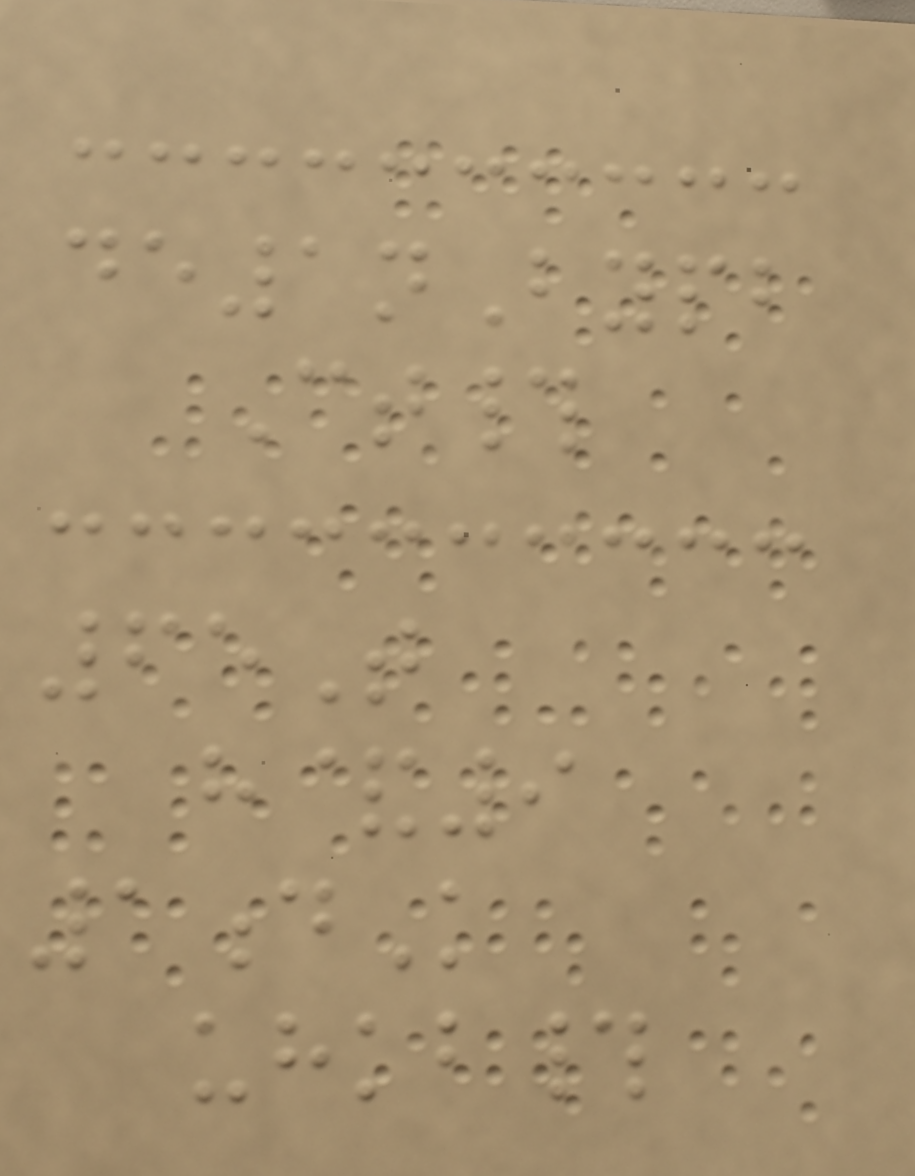de1nBypb
Ct#
65T
h&9
1dK
uhkb#
